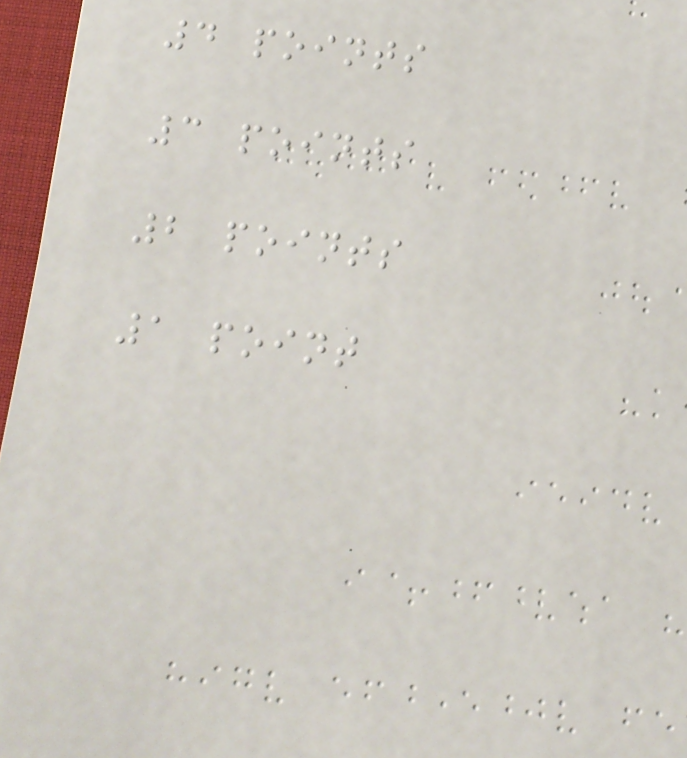4 points
3 points
2 points
1 point
